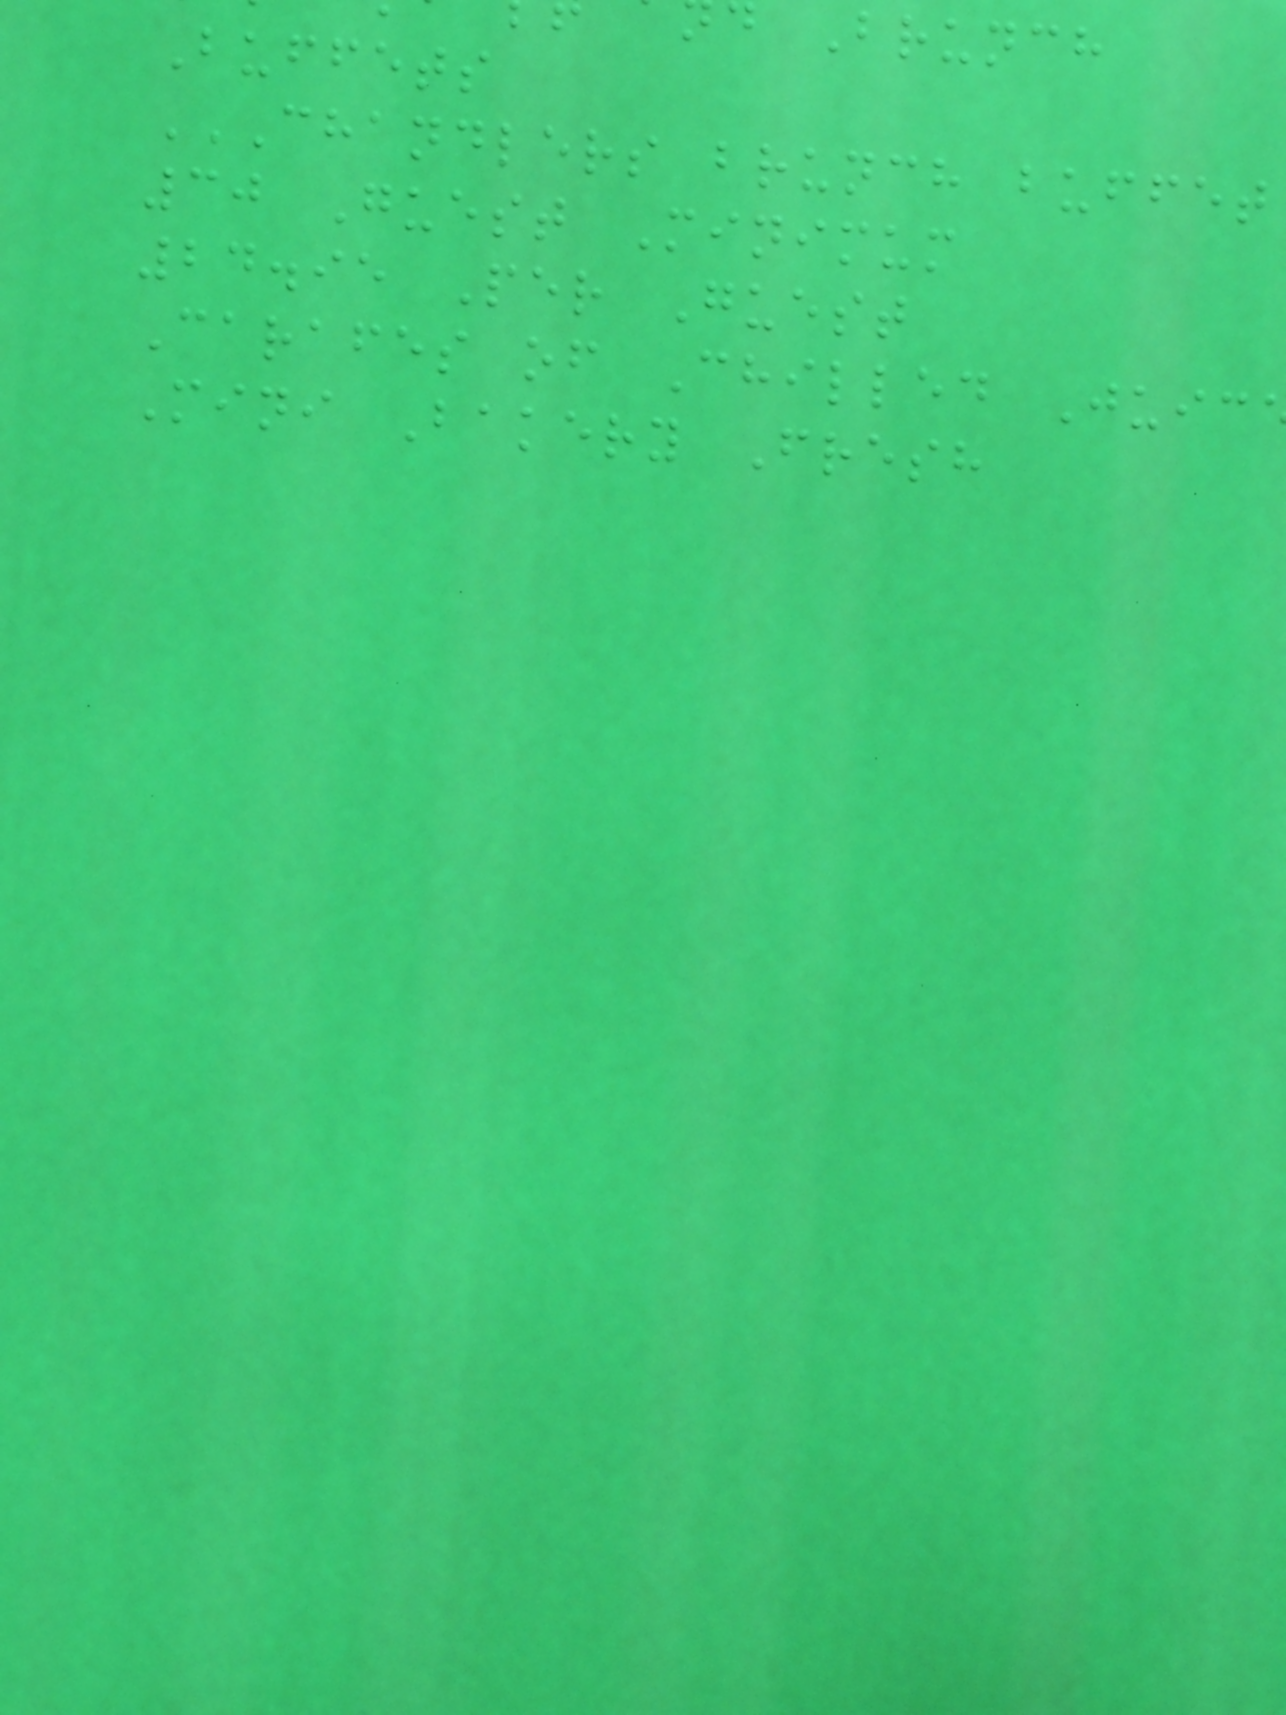Brunch
Buffets
30 Guest Minimum
24.95 Per Guest
Carafes of Chilled Juic
Mini Bakery Fresh
